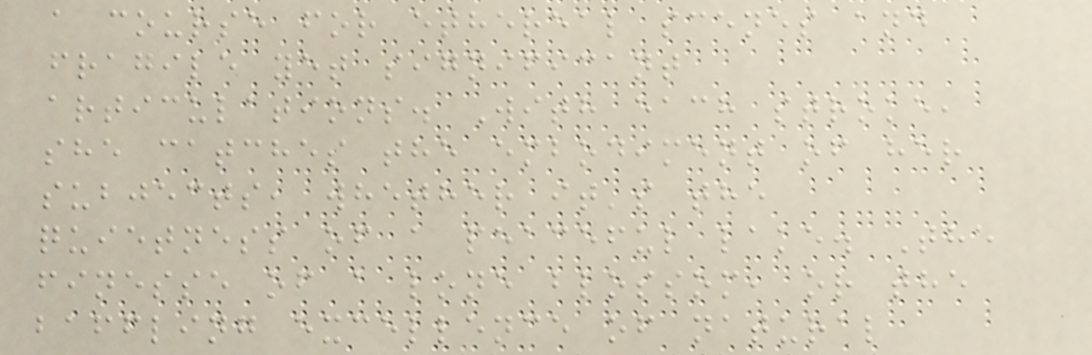a course for ethereal scenes and
fragile yet significant
articulations. With each stroke,
she catches the embodiment of her
subjects, whether it's the
quietness of a peaceful lake. The
finesse of a lone blossom, or the
baffling excellence of natural
